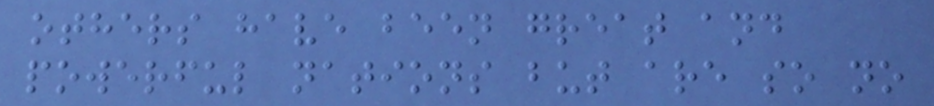others have been great and
powerful nations but are so no
